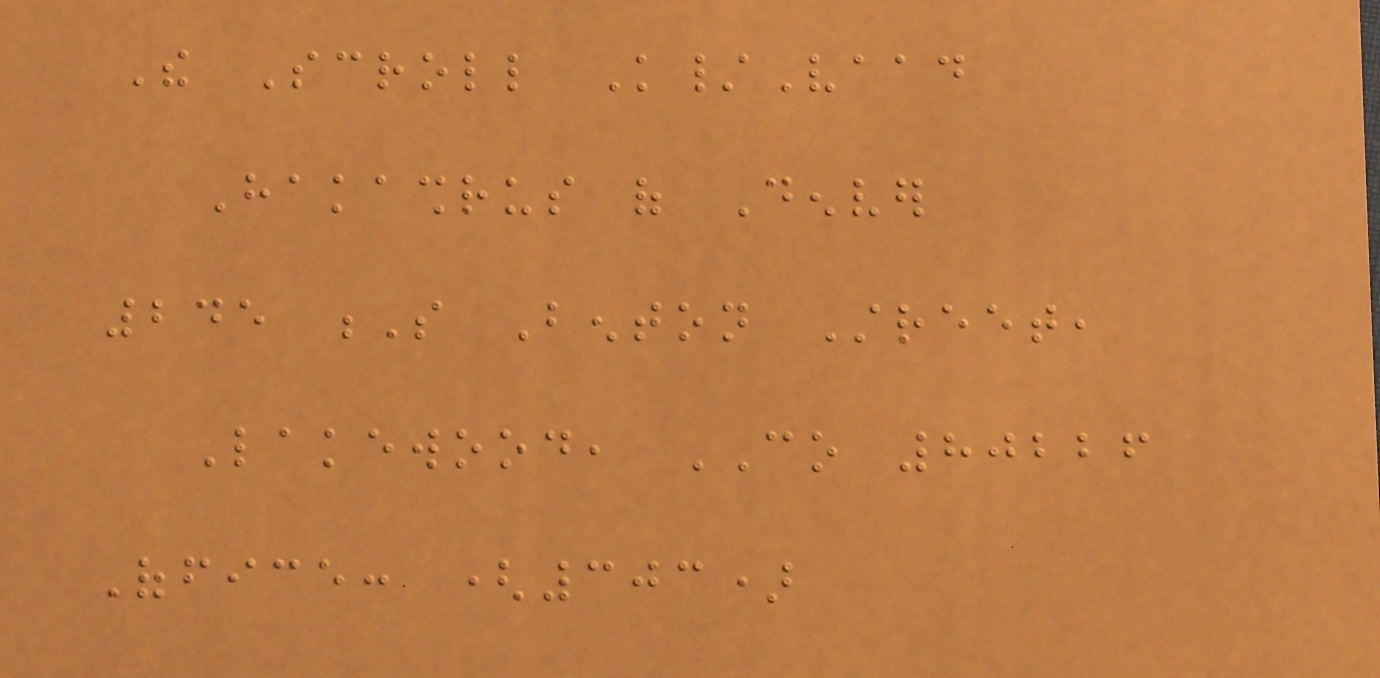The Scroll K/Vaad
Hakashrus of Denver
245 S Benton Street,
Lakewood, CO 80226
Office: (303)
